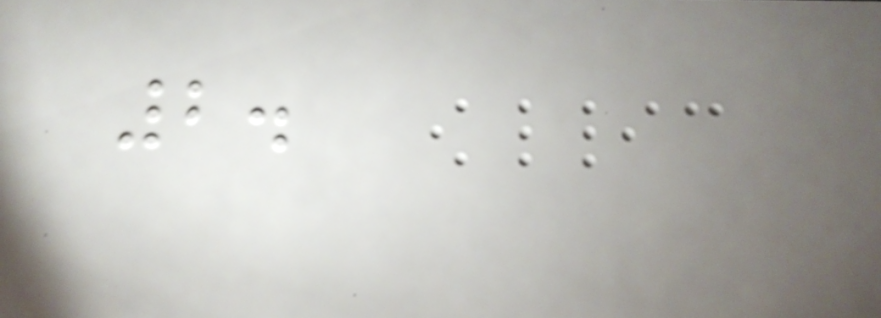2.
